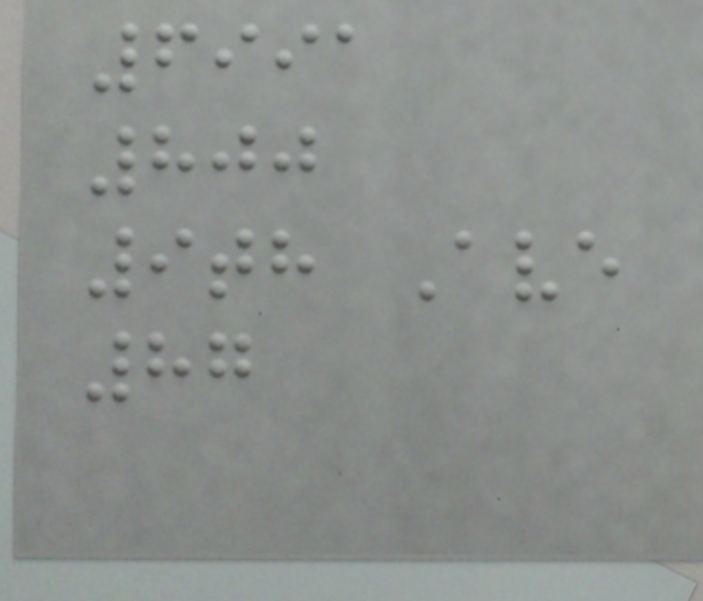6991
800
9th Ave
87
